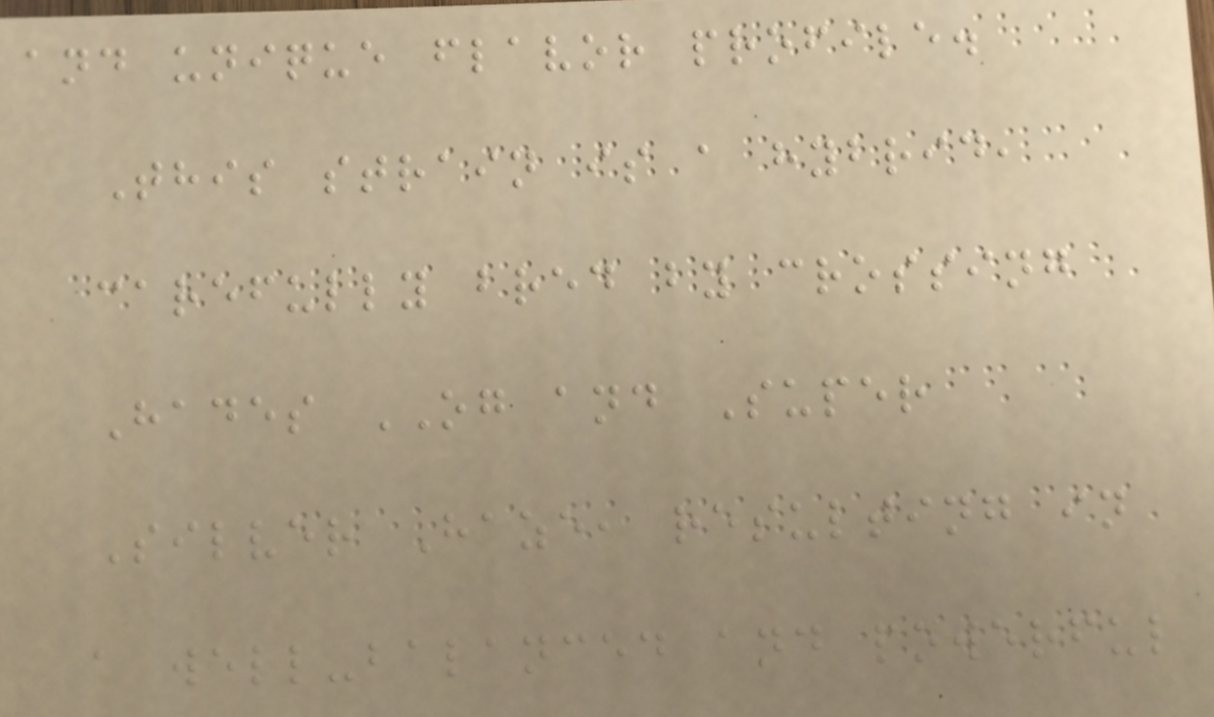and unique flavor profile.
This strain is a hybrid,
carefully bred by crossing
Hades OG and Super
Silver Haze, resulting in
a well-balanced and powerful
